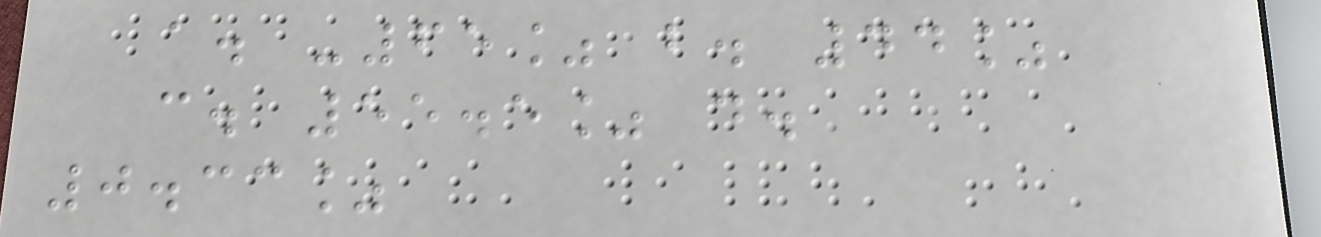a. -65% b. 44%
c. 55.5% d.
0.33%
